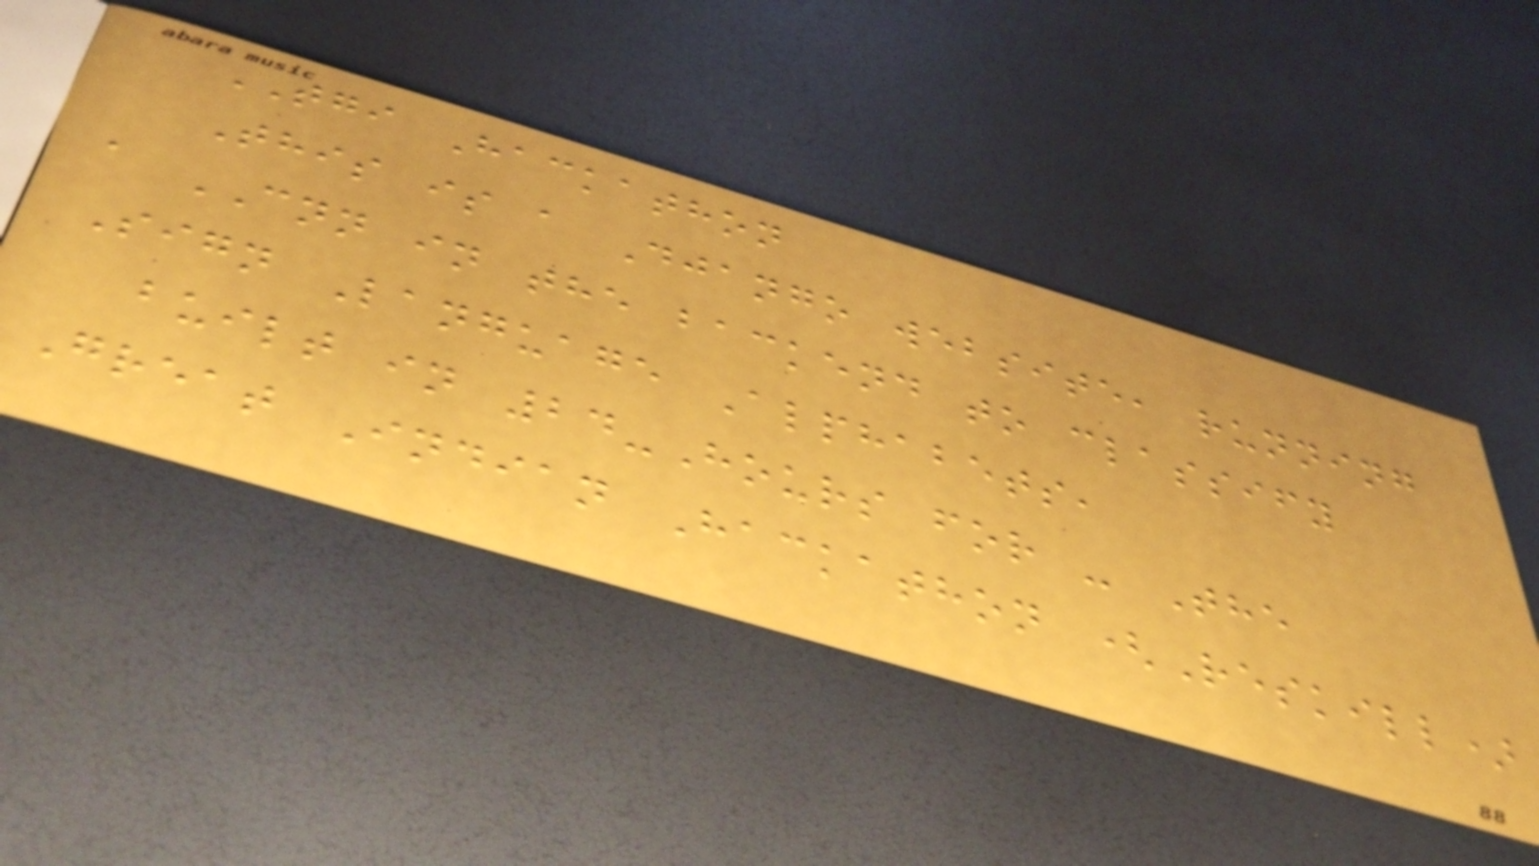TGI Hackathon
This is a Django website, running
a CNN in the backend to classify
Sign Language Alphabets,
built in 24-Hours for - The
Great Indian Hackathon (Reskill)
